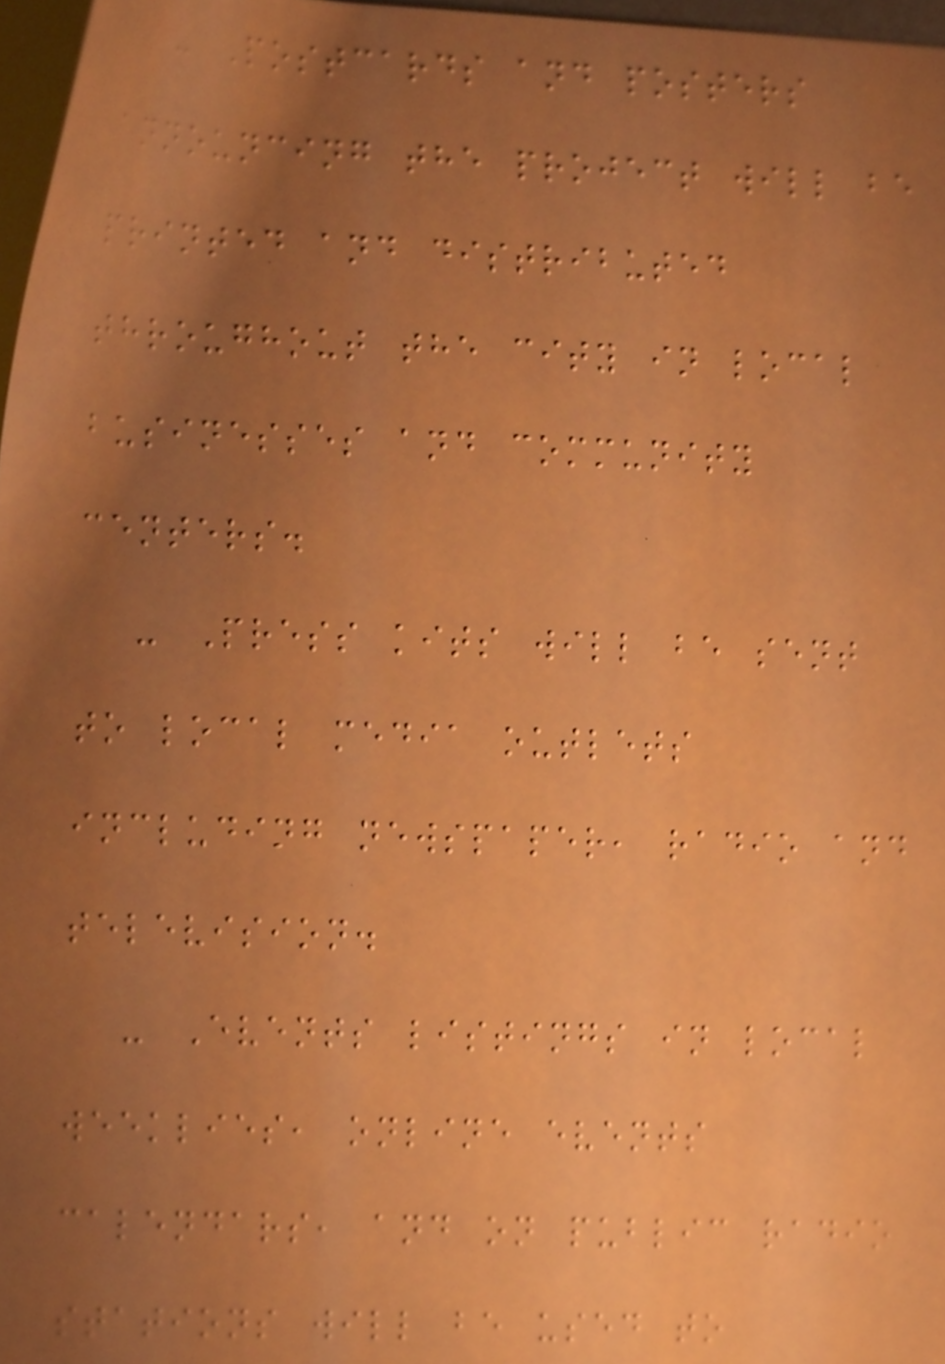- Postcards and posters
announcing the project will be
printed and distributed
throughout the city in local
businesses and community
centers.
- Press kits will be sent
to local media outlets
including newspaper, radio and
television.
- Events listings in local
weeklies, online events
calendars, and on public radio
stations will be used to
